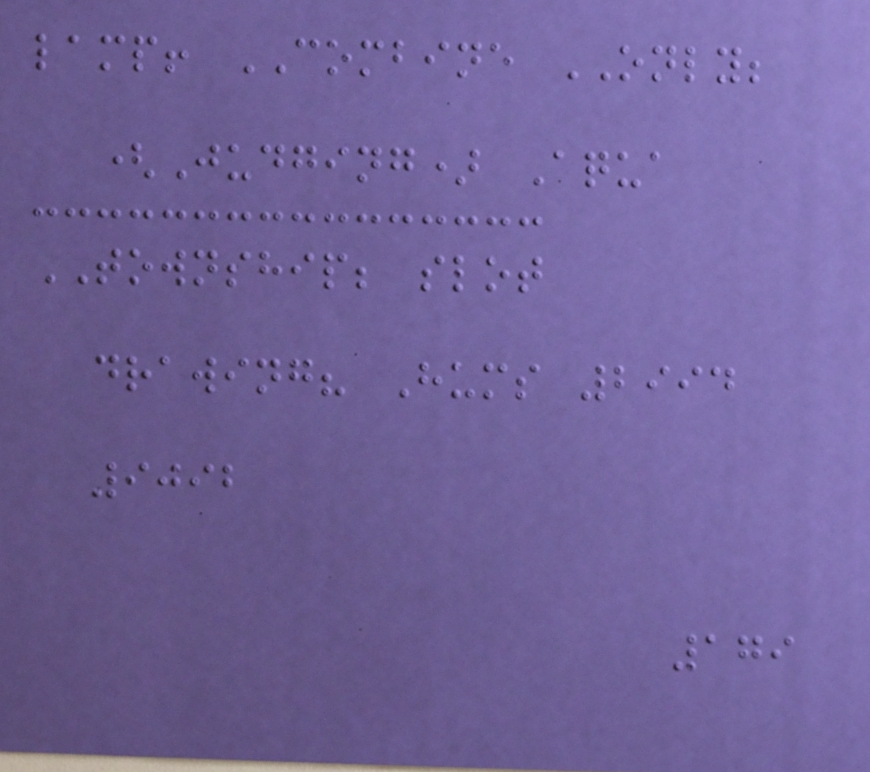lamp! COMBINE ONLY;
(Judging) Aqua
TOWNSHIP; slot
drawing? Hums 2994
9092
179
